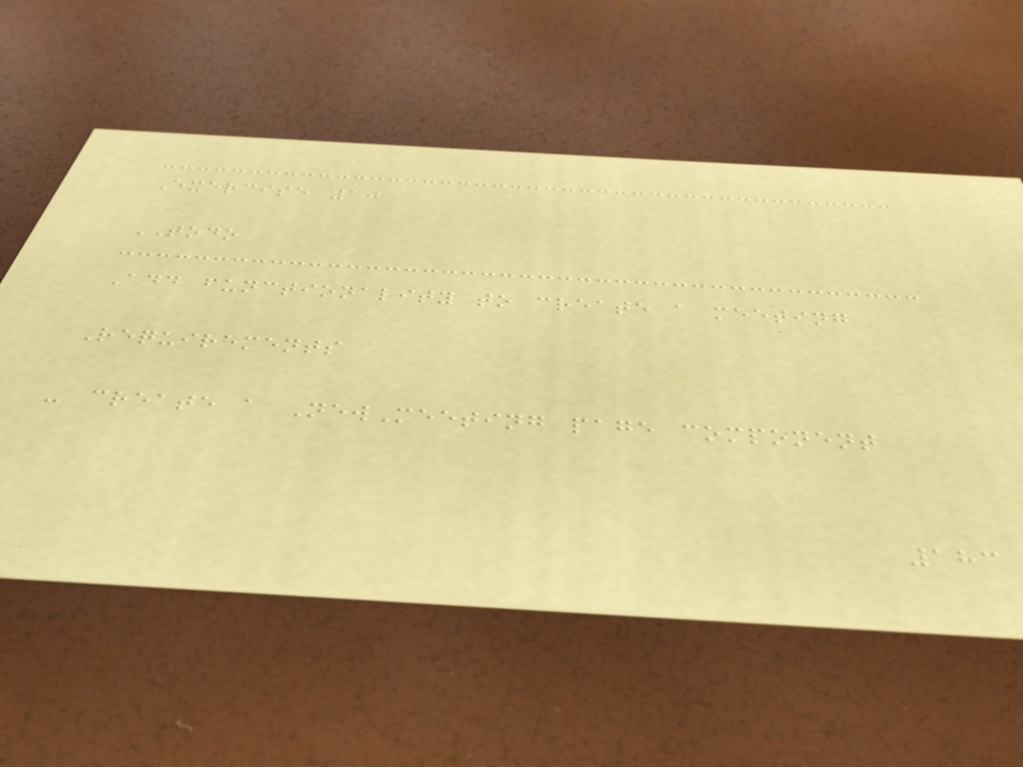Exercise 10
TODO
Add functionality to create a meeting
Requirements
- create a NewMeeting page component
183
